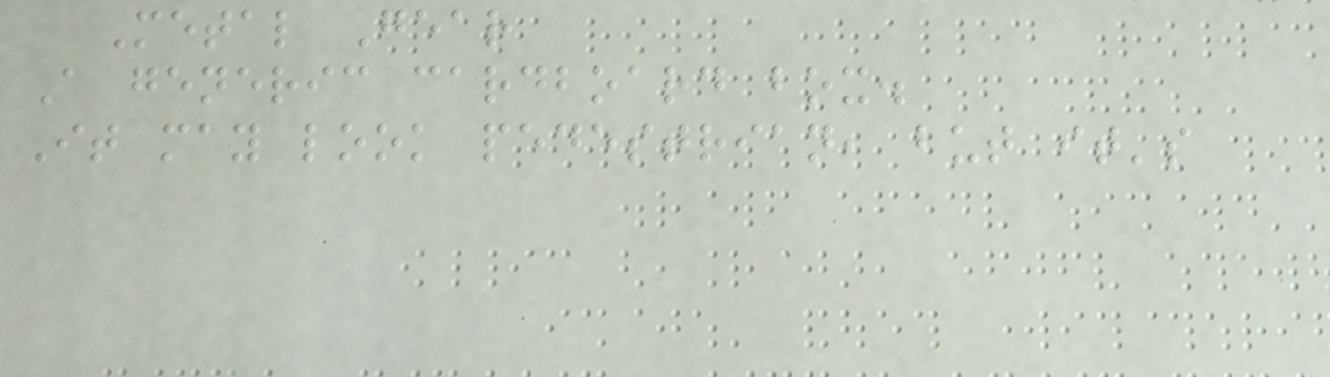Metal Gear
A generic cardboard box.
It may look pedestrian, but it's
